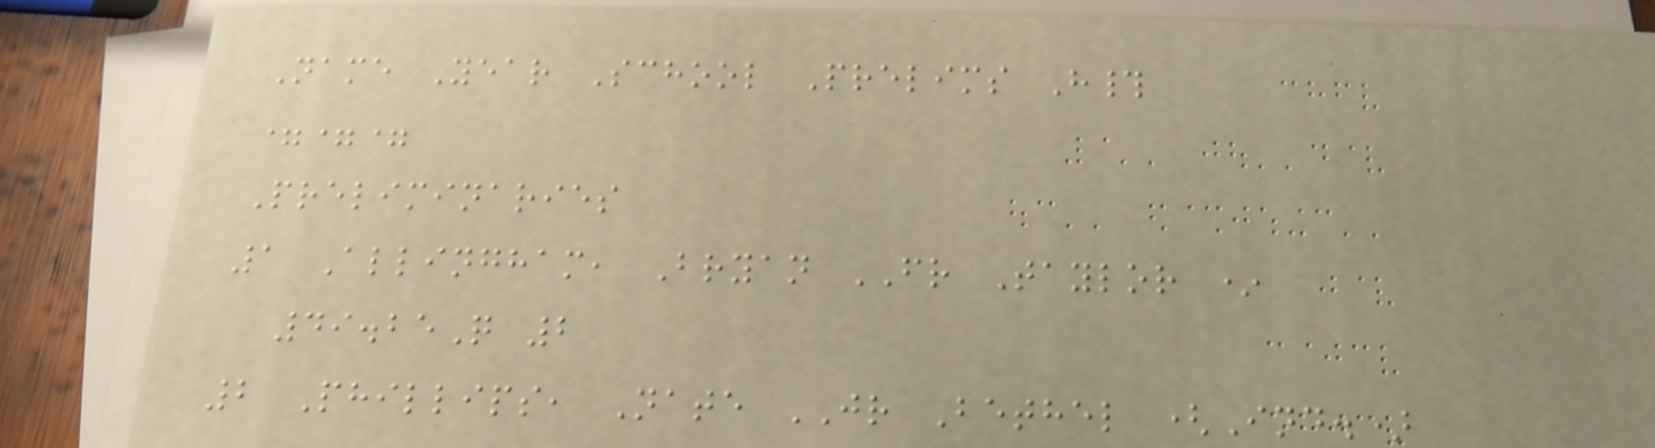Name Year School Prelims H#
===
Preliminaries
1 Allingham, Bryan FR Taylor *
49.25Q 2
2 Phillips, Nate JR Bethel (Ind.)
